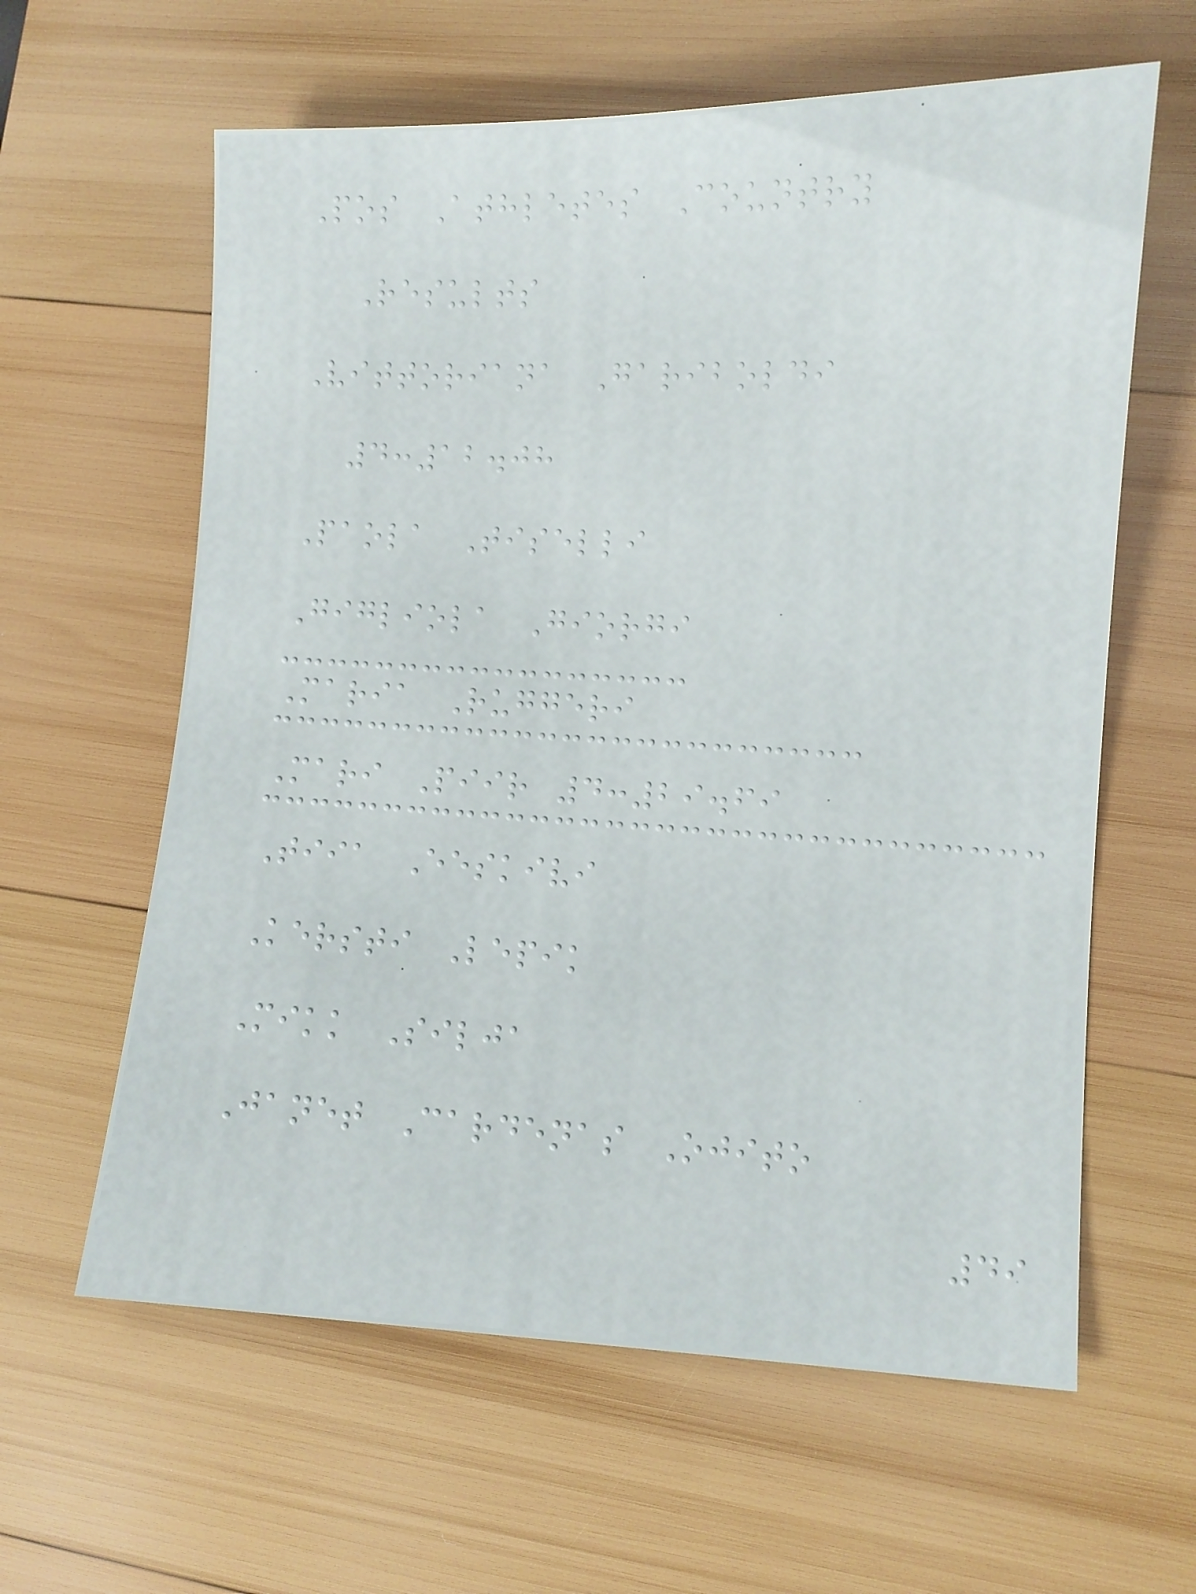Pos Athletes Country
Results
Vittoriana Gariboldi
4:12.08
Paola Tiselli
Gigliola Giorgi
Maria Ruggeri
Mari Piir 4:29.69
Tiia Eeskivi
Kersti Lepik
Mikk Silja
Janet Cardenas Ojito
49
